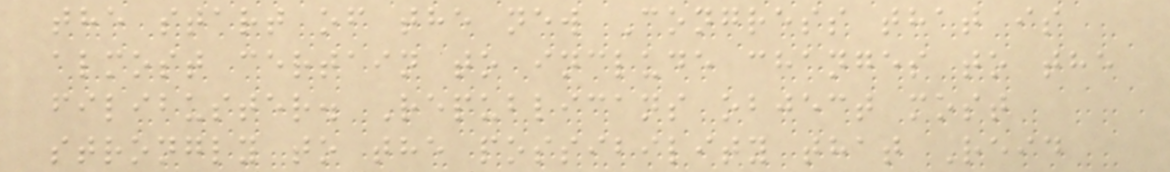the start of the new Congress that is
almost certain to include changes to the
filibuster. Republicans object most
strongly to the possibility that Reid
